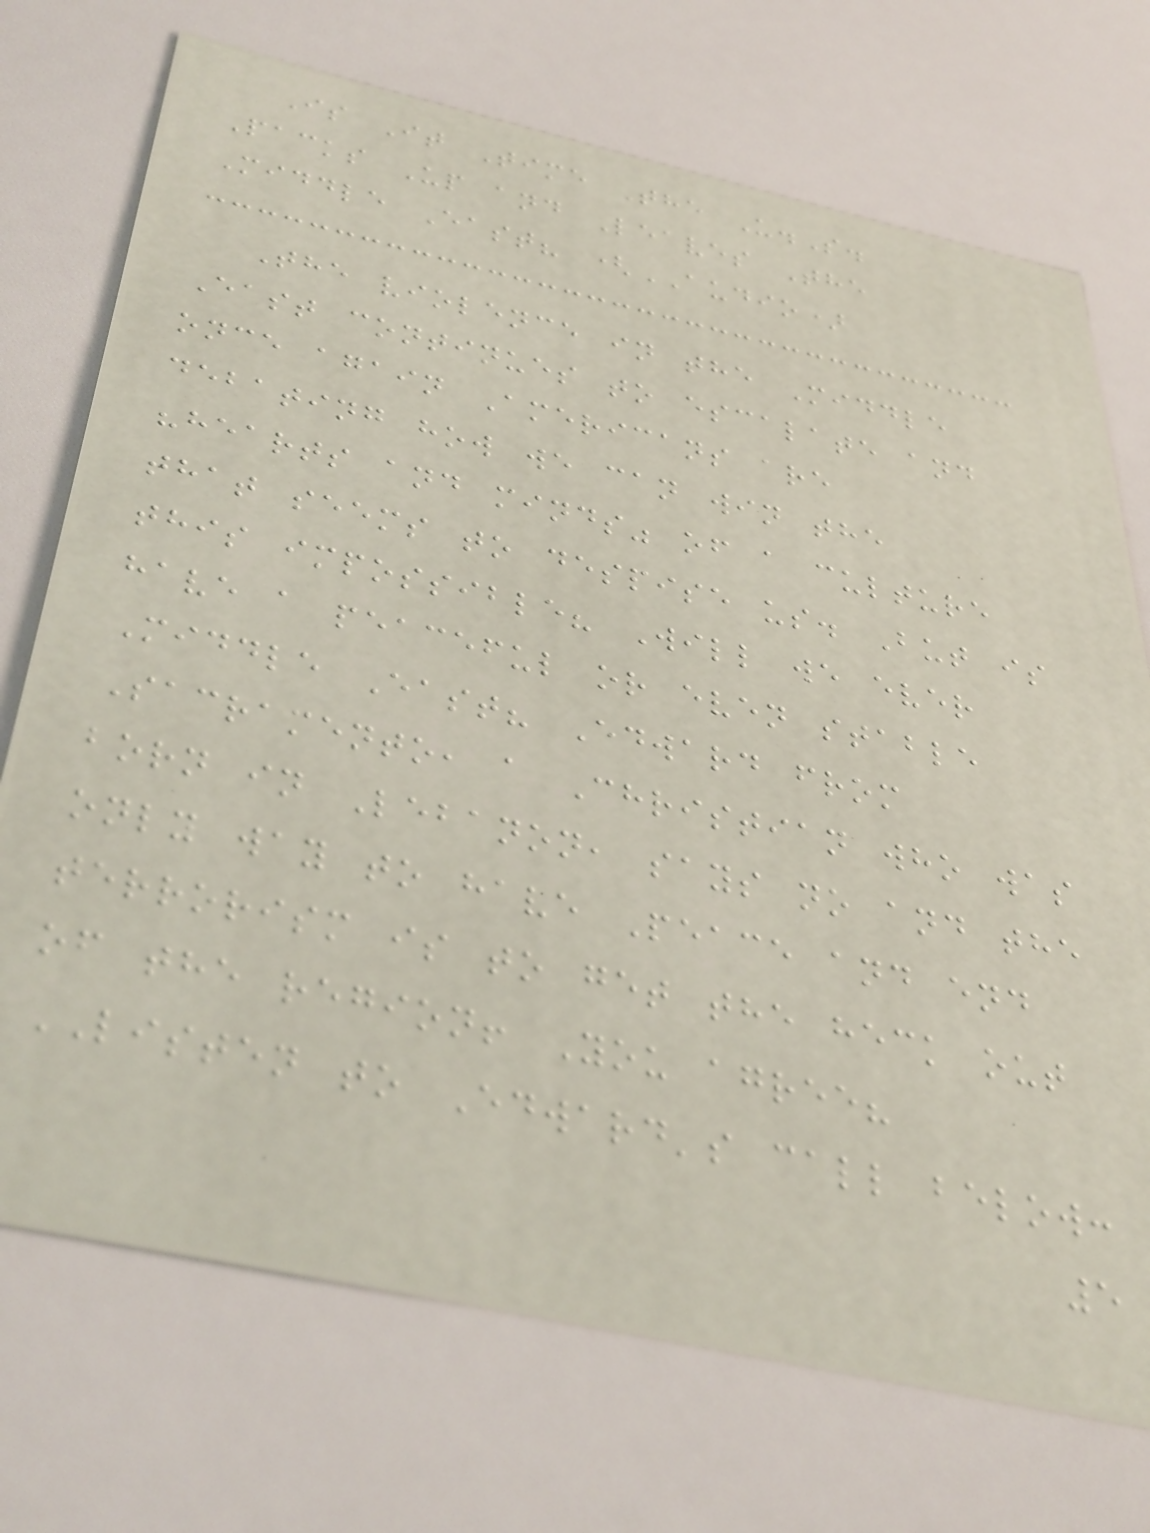Is It Time The U.S.
Packs Up and Leaves The
Middle East? (AUDIO)
The violence in the Middle
East continues to escalate and
once again Americans are
debating how we can win the
"hearts and minds" of a culture
that seems to despise us. But is
this impossible? Will we ever
have a peaceful or even stable
Middle East? Edward from
Sacramento, a Christian who was
born in Lebanon, says no and the
only way to have Peace and end
terrorism is to get the heck out
of the region! You agree?
LISTEN to Edward's call below:
5
